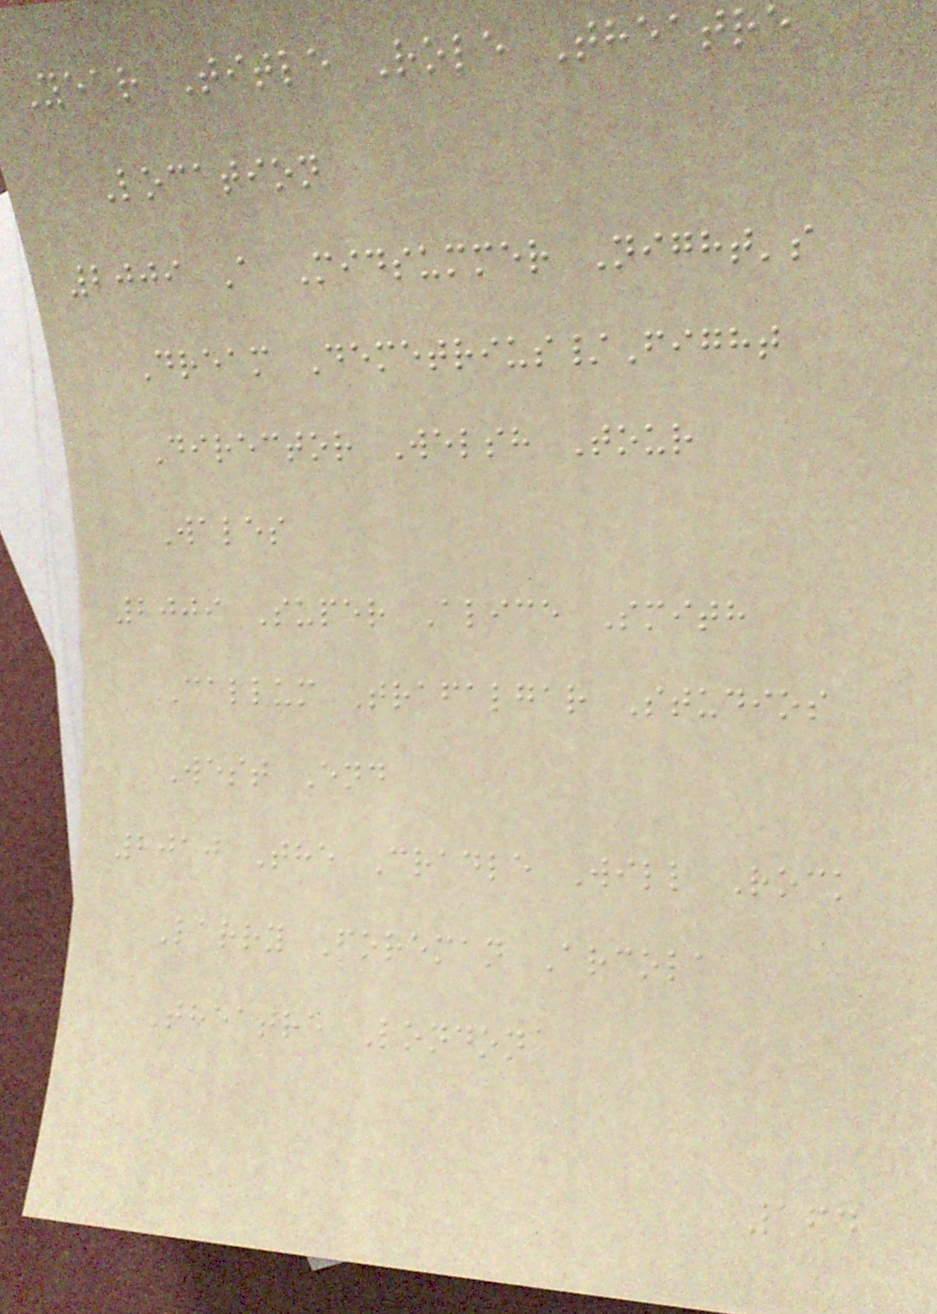Year Title Role Theatre
Location
2009 A Midsummer Night's
Dream Demetrius/Fight
Director Welsh Tour
Wales
2009 Super Alice Smith
Callum Trafalgar Studios
West End
2010 The Cradle Will Rock
Larry Foreman Arcola
Theatre London
164
